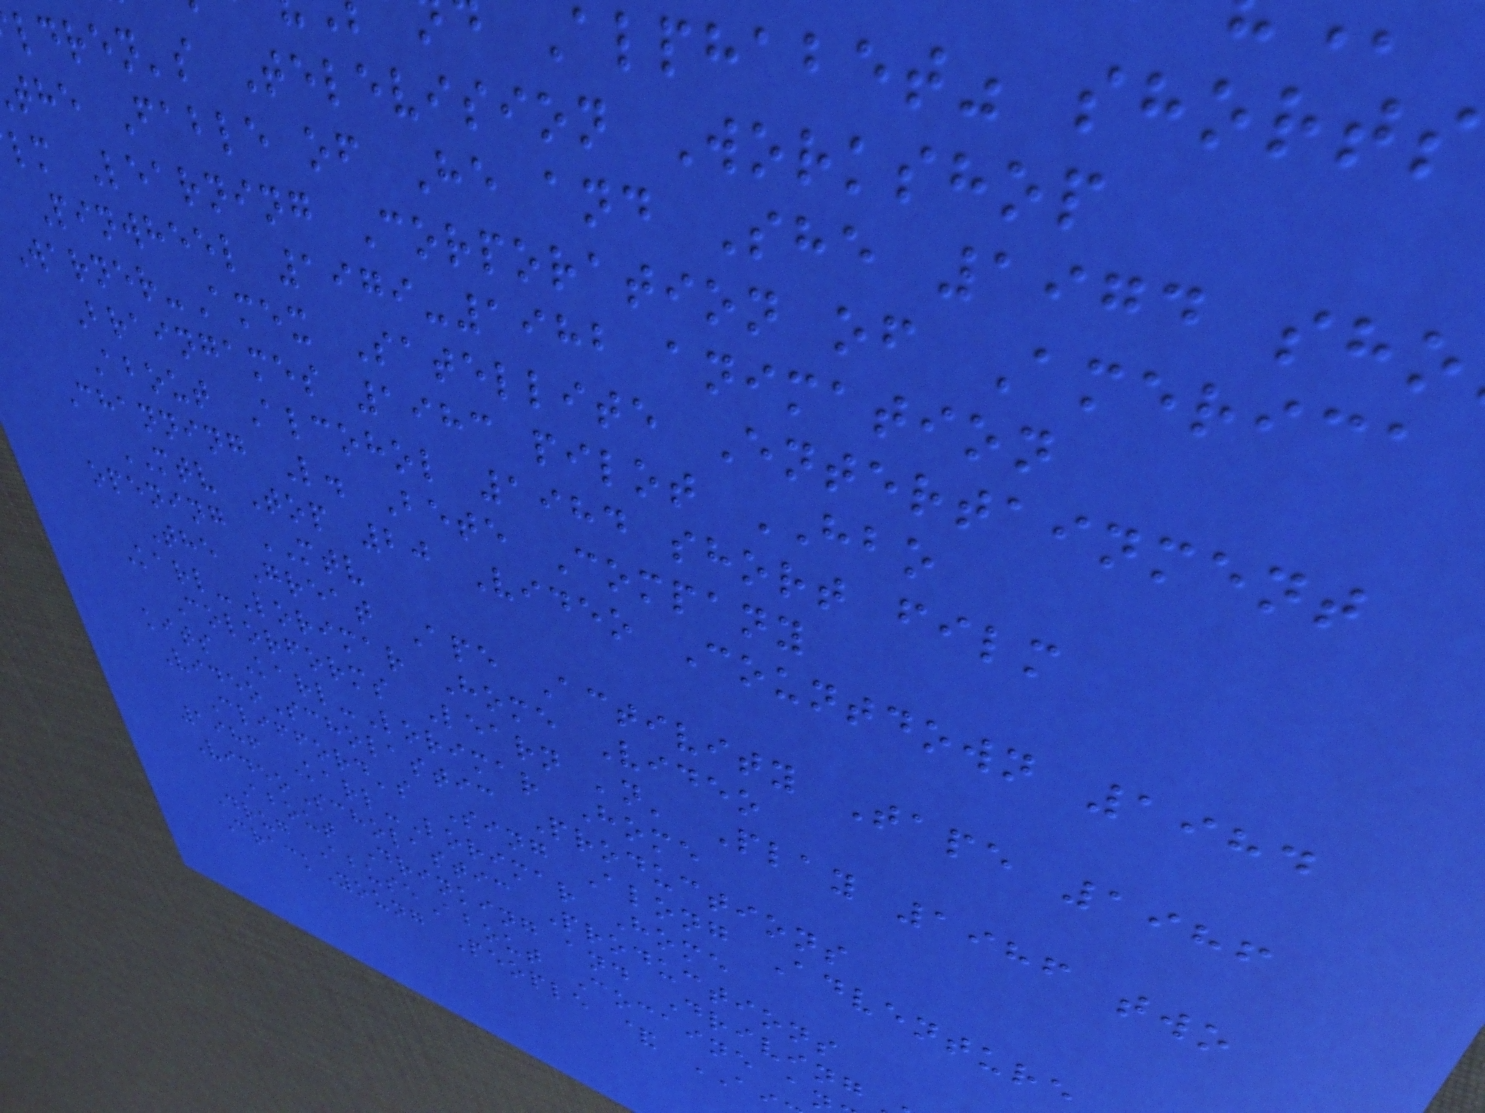Alphabet" shorts
ldren's Television Workshop
the Fable of He and She 1974 sho
lm Learning Corporation of America
Pinwheel 1979-1982 animation
Warner-Amex Satellite Entertainment
Braingames 1983 pilot HBO
About Alcohol 1984 short film
Channing L. Bete Company
MTV Top 20 Video Countdown 1984
opening MTV
The Great Ape Activity Tape 1986
Karl-Lorimar Home Video
Colorforms Learn 'n' Play 1986 two
kits Karl-Lorimar Home
VideoScholastic Productions
Clifford's Sing Along Adventure
1986 Karl-Lorimar Home
VideoScholastic Productions
About Drinking and Driving
Drug AbuseAbout Cocaine a
CrackYoung People &
